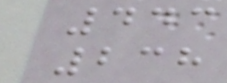443
238
